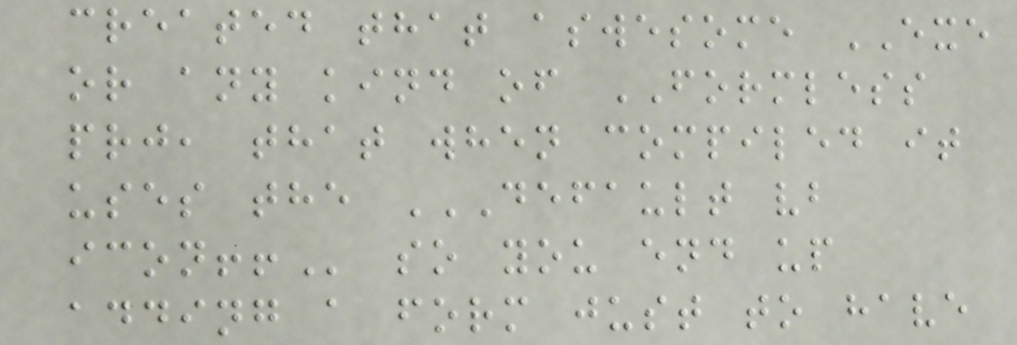created that aswesome EXE
or any kind of FORMLESS
prj, that when compiled it
uses the DEFAULT VB
ICON!! so you end up
adding a form just to have
